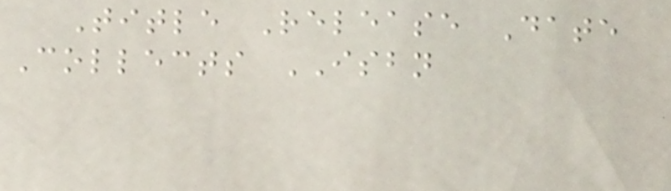Title Release Date
Collects ISBN
